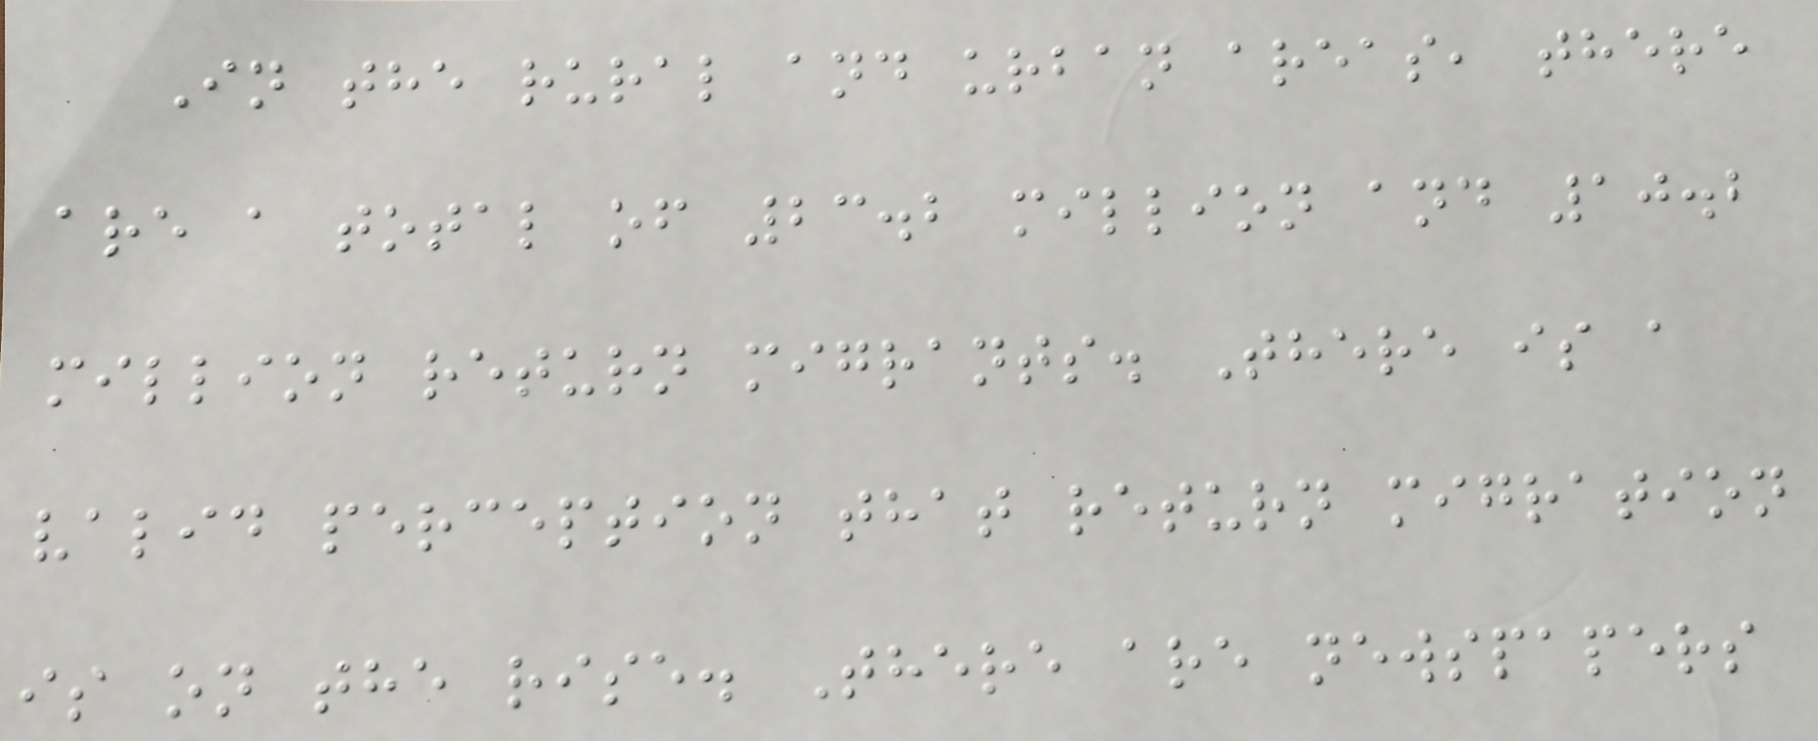In the rural and urban areas, there
are a total of 23.2 million and 10.2
million return migrants. There is a
valid perception that return migration
is on the rise. There are newspapers
